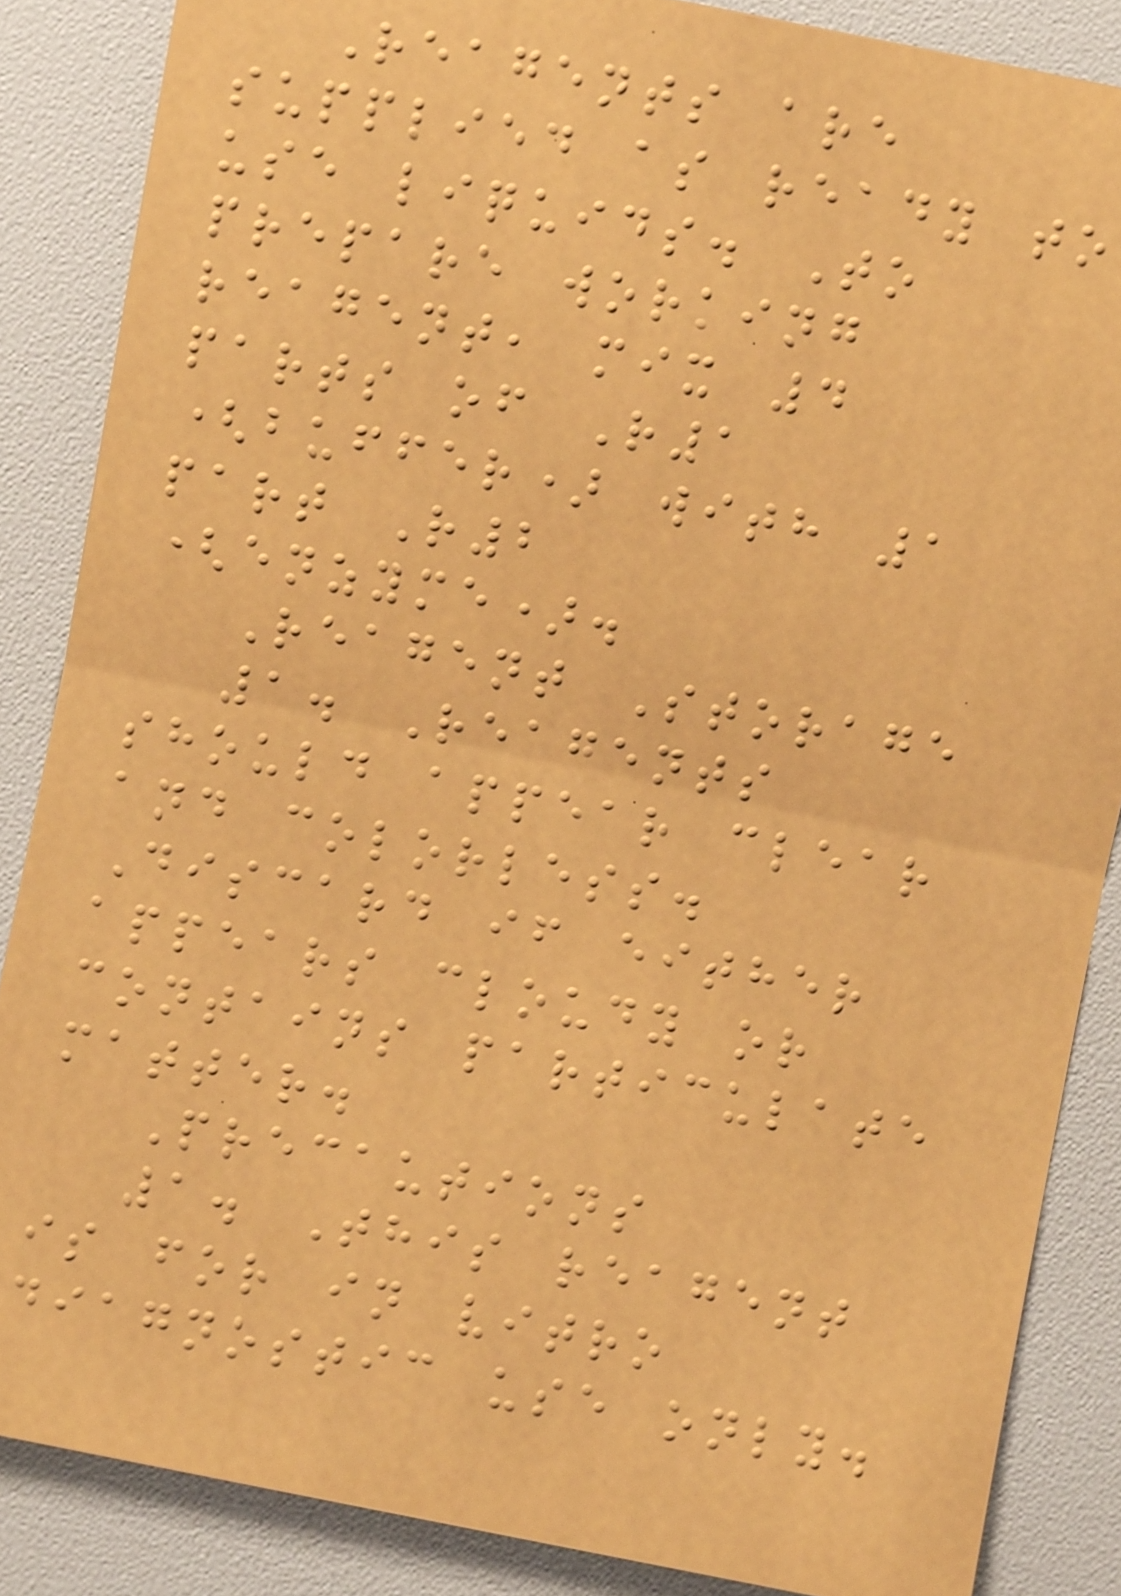Reagents are
supplied as ready to
use liquids. To
prepare working
reagent, mix 4
parts of R1
(buffer) with 1
part R2
(enzyme).
Reagent Storage
1. Reagents
should appear clear
and colorless.
Discard if either
appears cloudy or
contains particulate
matter.
Precautions
1. This reagent
is for in vitro
diagnostic use only.
